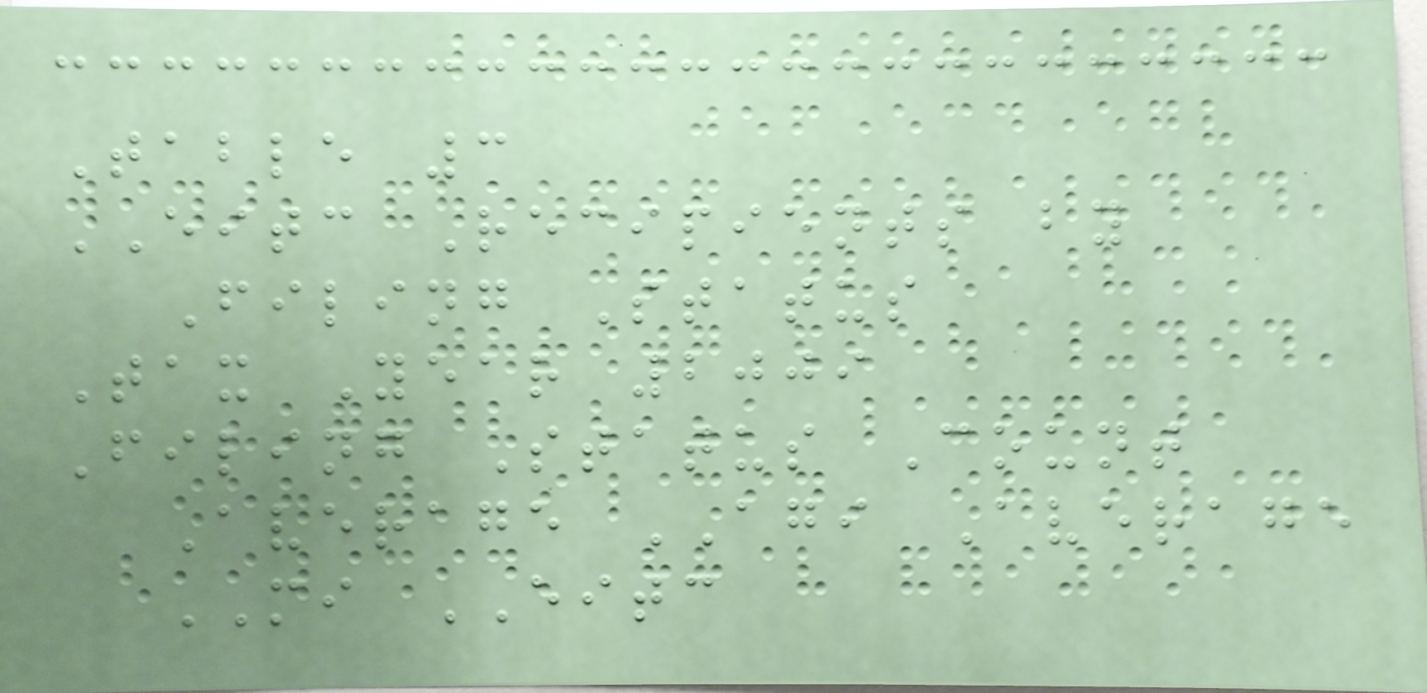Table 3
EITC Recipients by
Filing Status
Tax Year 2009
Filing Status Count
Average AGI Average
MI EITC
